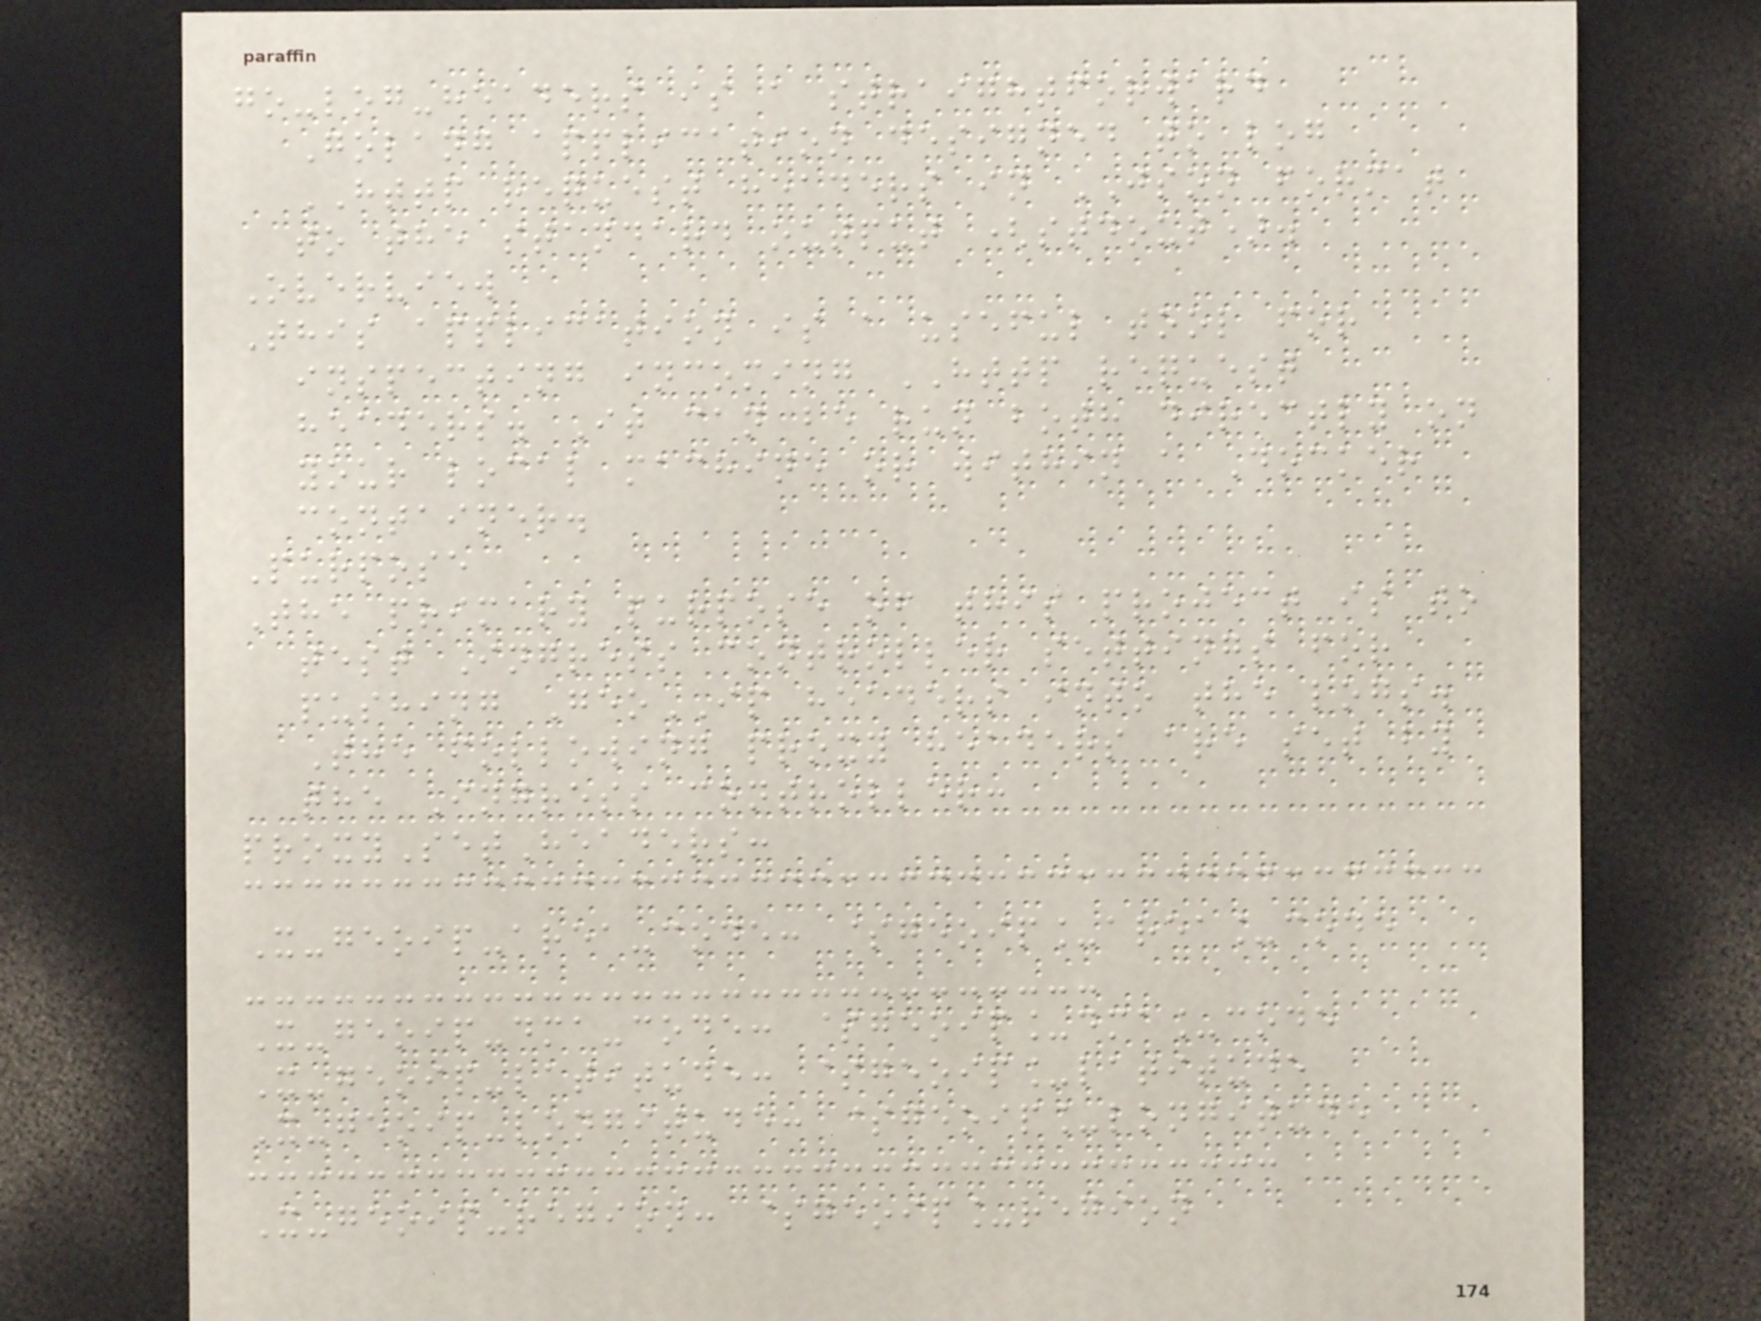go-log-headers is a straightforward
Golang application designed to log
HTTP request headers in JSON format
to the standard output (stdout).
Overview
This application is a useful tool for
inspecting incoming HTTP request
headers. It can be run both directly on
your local machine or within a Docker
container.
Purpose
The primary purpose of this project is to
test Ingress controller settings for
pushing GeoIP headers into the logs.
The following proxy headers are set by
the Ingress controller:
proxySetHeaders:
X-geoip-area-code: $geoip_area_code
X-geoip-dma-code: $geoip_dma_code
X-geoip-latitude: $geoip_latitude
X-geoip-longitude: $geoip_longitude
X-geoip-region: $geoip_region
